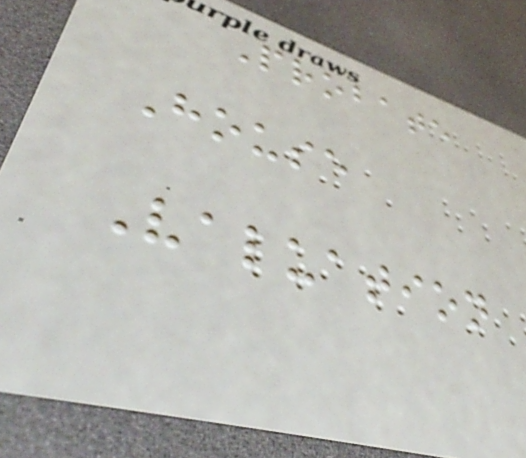Probate
House
Valuation
